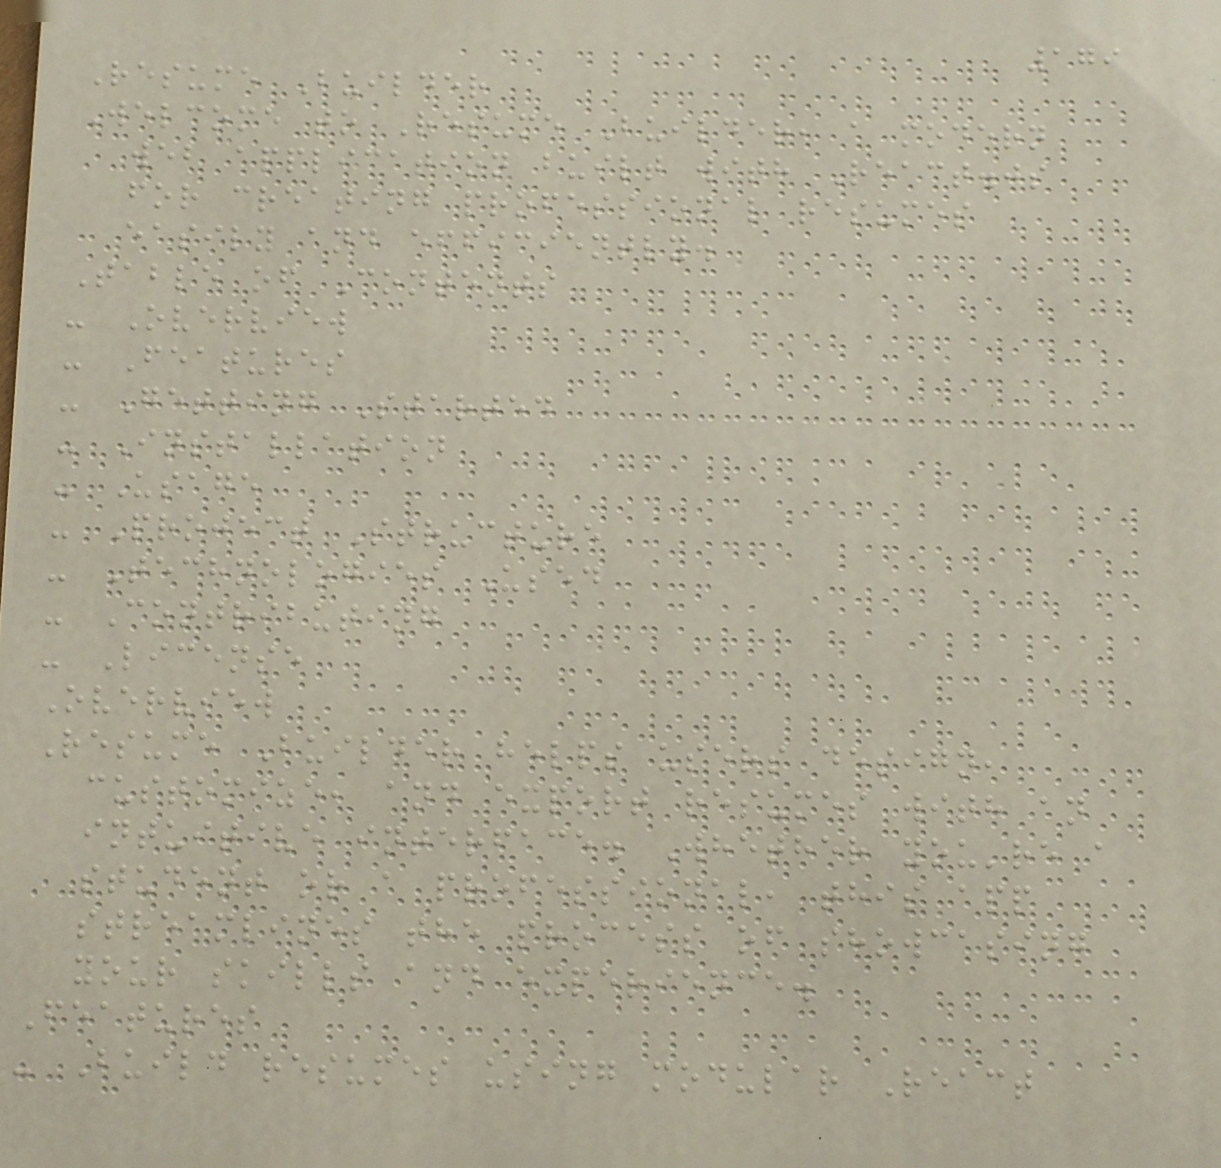179
Resume Builder
Welcome to Resume Builder, a modern
web application built with React.js
for creating professional resumes
easily and efficiently.
Table of Contents
- Overview
- Features
- Getting Started
- Installation
- Usage
- Project Structure
- Technologies Used
- Contributing
- License
Overview
Resume Builder helps users design,
customize, and export resumes with an
intuitive interface. Whether you're a
student or a professional, this app
streamlines the process of showcasing
your skills and experience.
Features
- Build resumes using modular React
